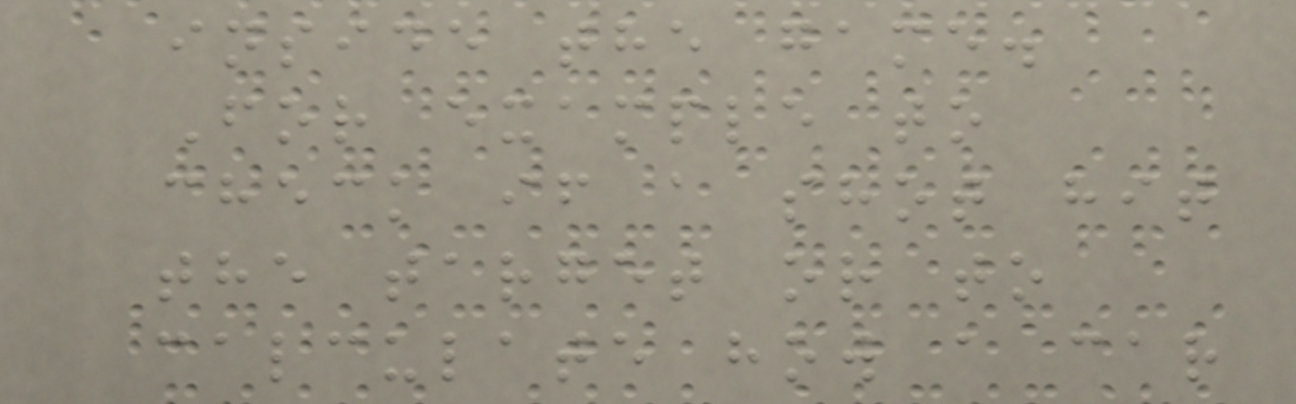inside the game.
For example to
check if a shot hit
the target or to
calculate how a car
